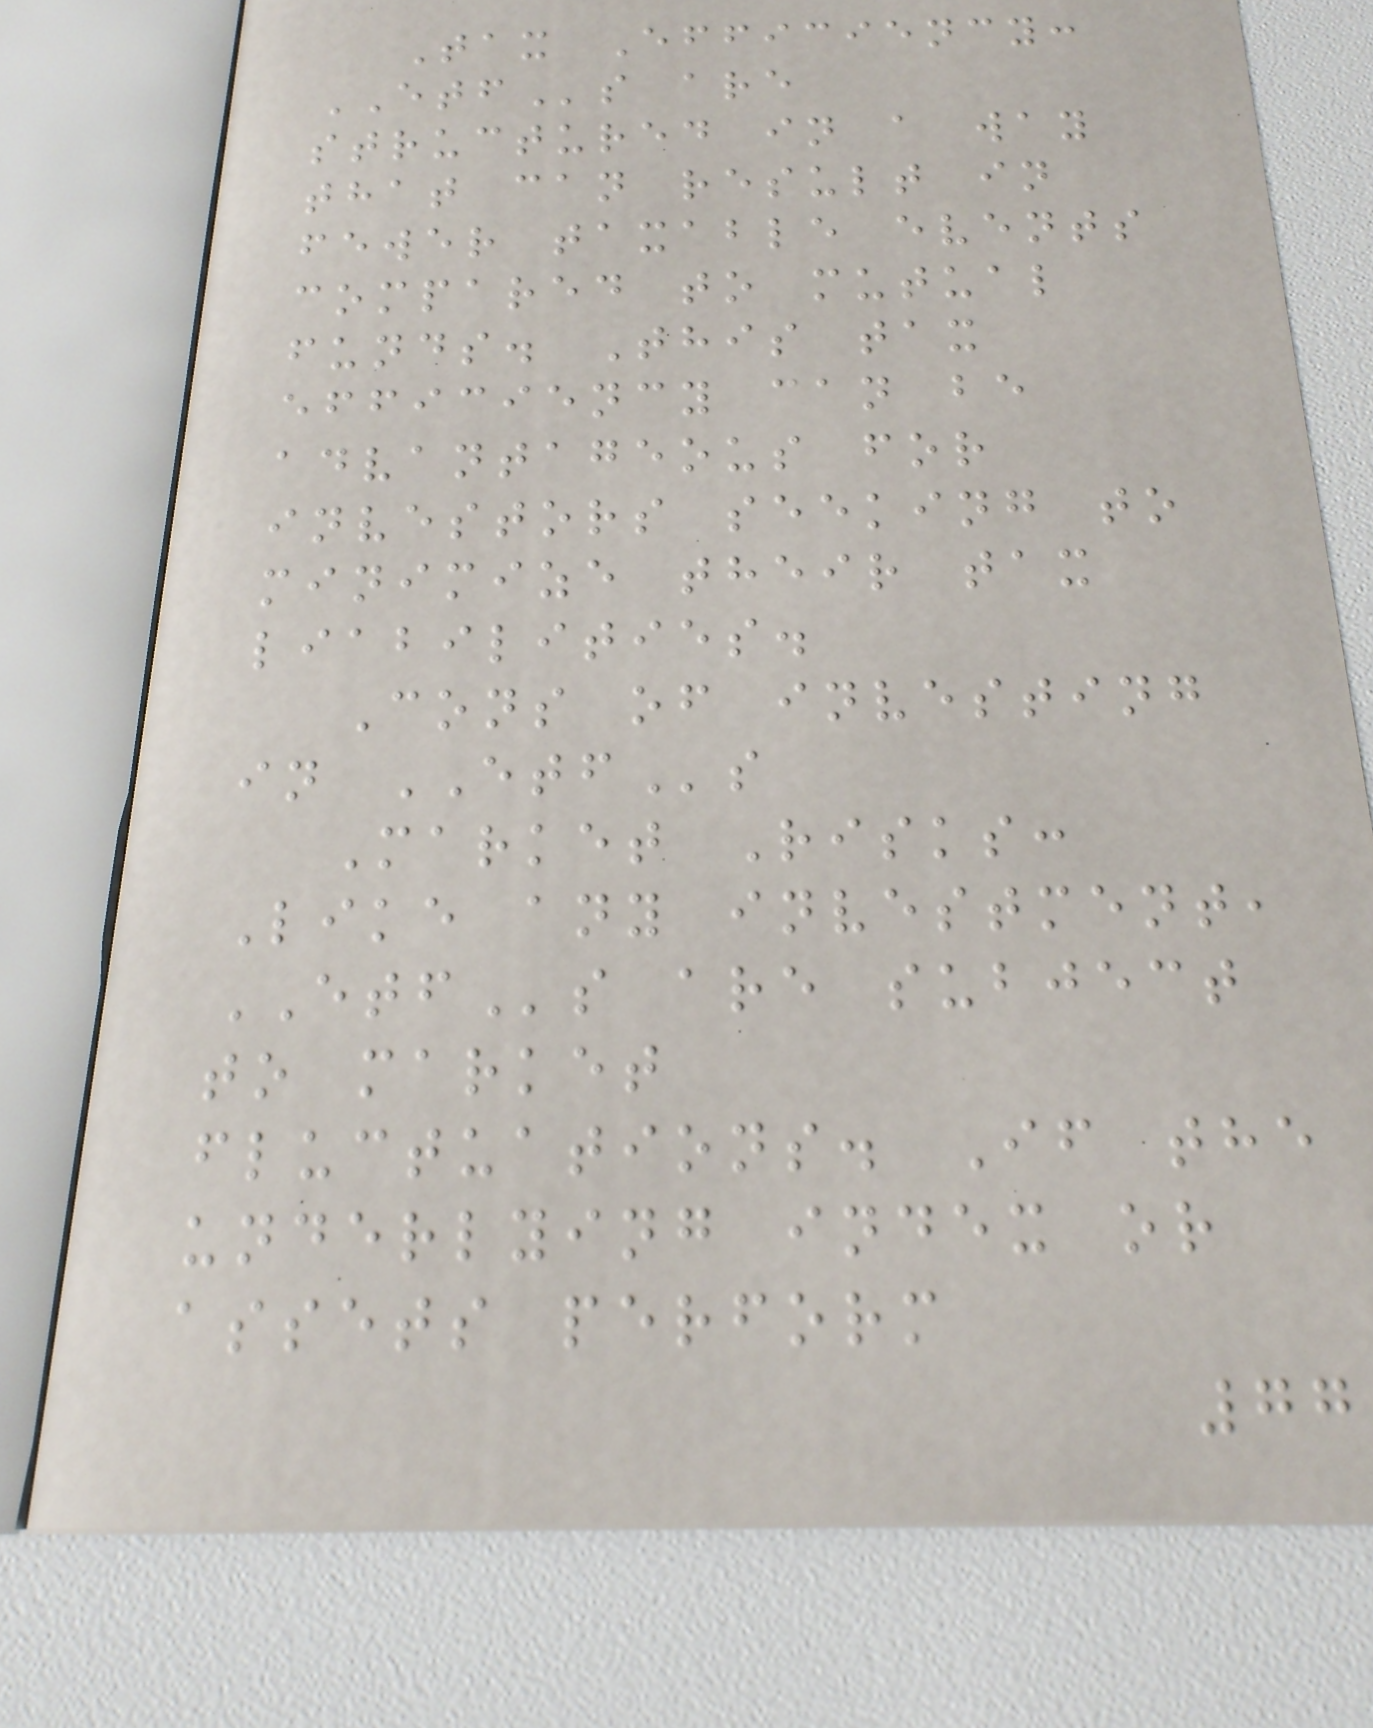Tax Efficiency:
ETFs are
structured in a way
that can result in
fewer taxable events
compared to mutual
funds. This tax
efficiency can be
advantageous for
investors seeking to
minimize their tax
liabilities.
Cons of investing
in ETFs
Market Risks:
Like any investment,
ETFs are subject
to market
fluctuations. If the
underlying index or
assets perform
77
